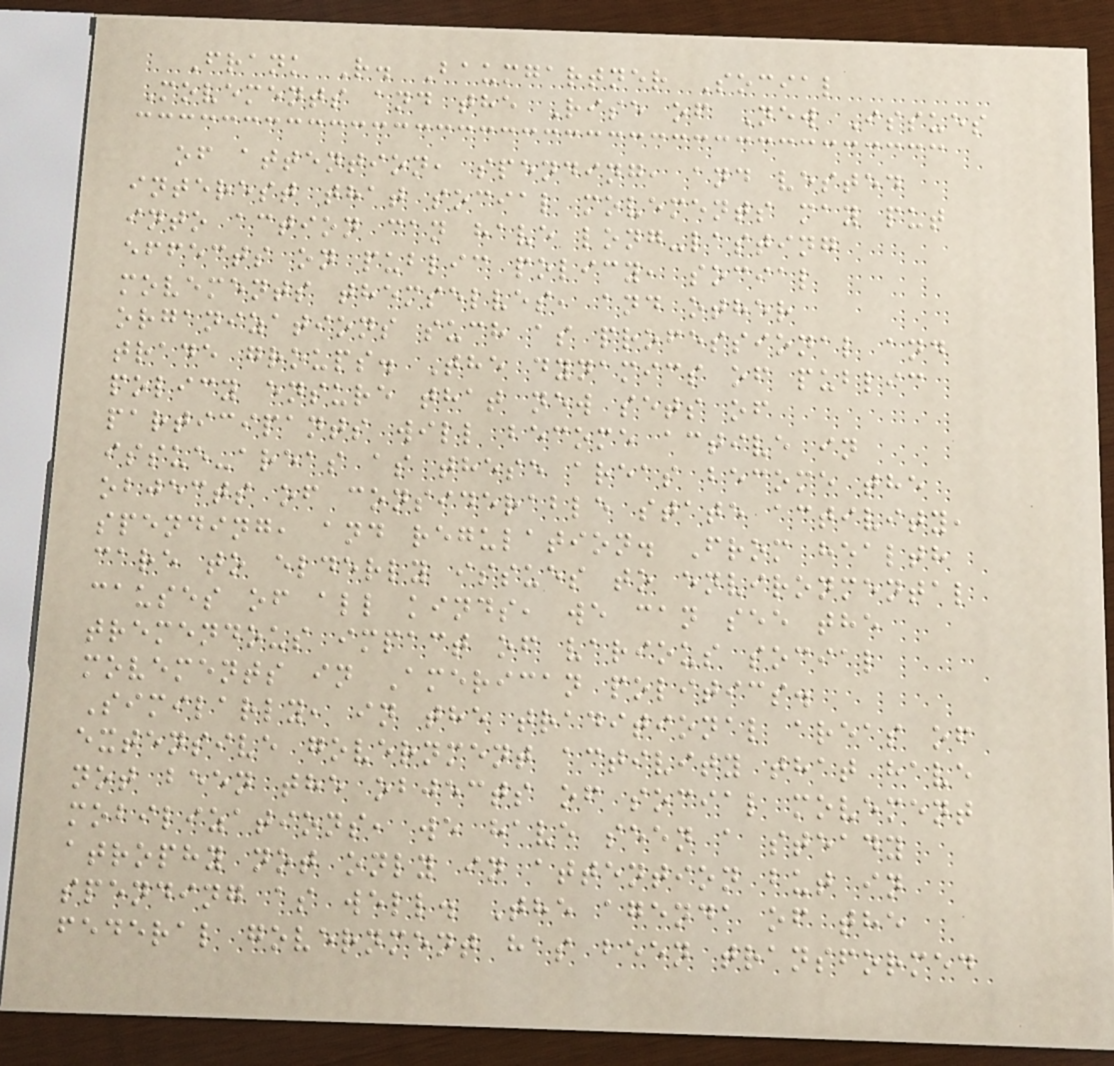Frank R. Baumgartner Social
Movements and the Rise of New Issues
of attention, spending, and vested
interest that social movements may put
into action can have long-lasting
effects on public policy, social
movements themselves, and other
organizations such as professional and
trade groups. The dynamics of public
policy ensure that new sets of
participants will become active in
issue-areas as these areas become the
objects of considerable state activity,
spending, and regulation. From health
care to elderly issues to environmental
causes of all kinds, we can see the
tremendous impact of various social
movements in American politics.
Similarly, in the traditional areas of
extensive government activity that have
not been the objects of social movement
mobilizations, we have seen a steady
atrophy not only in attention but in
spending as well. The agenda of the
federal government has been transformed
